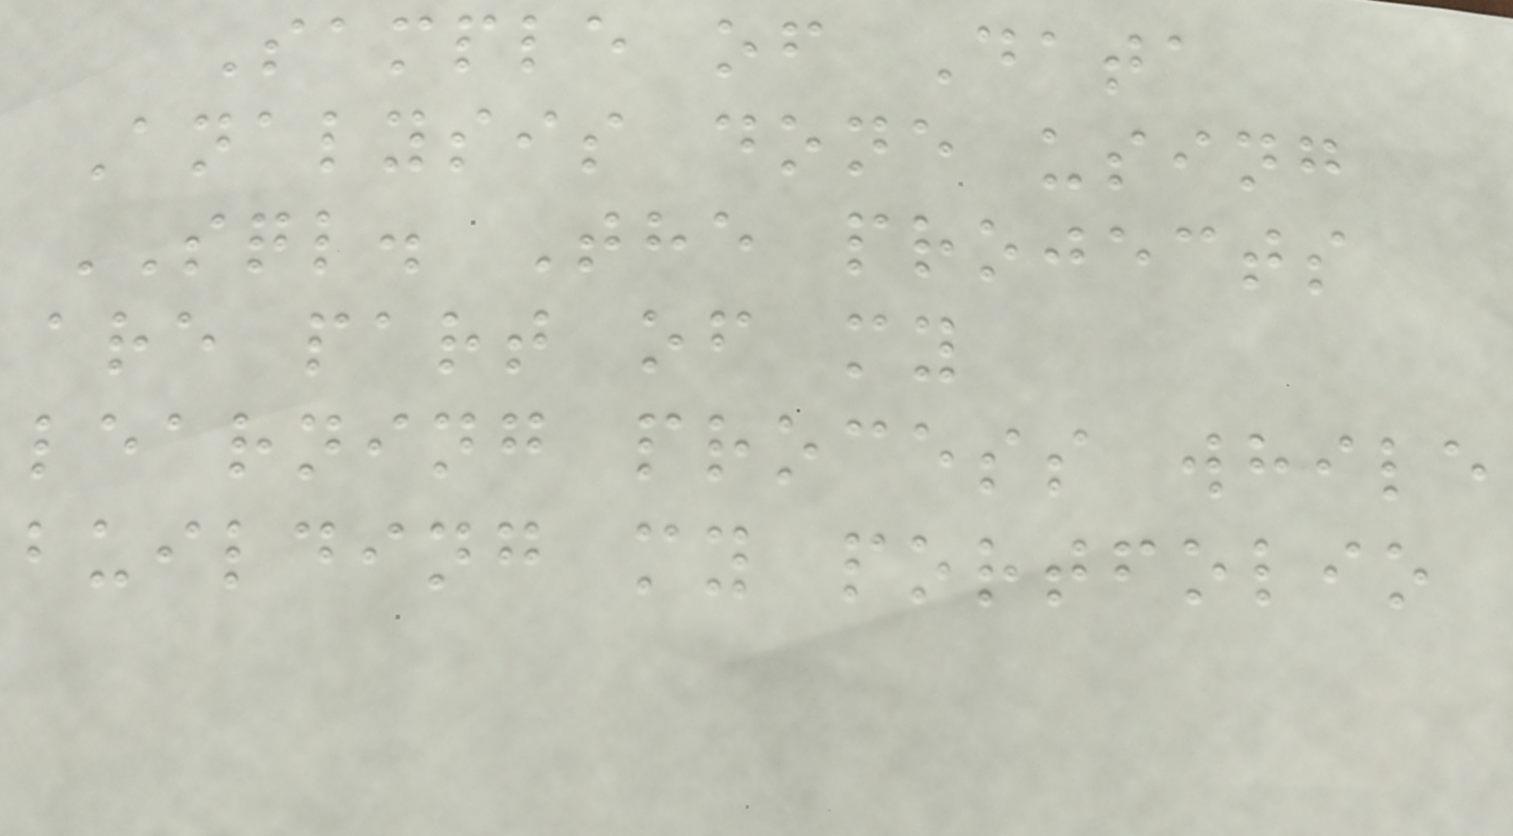Sample of Data
Analysis done using
SQL. The projects
are part of my
learning process while
building my portfolio
